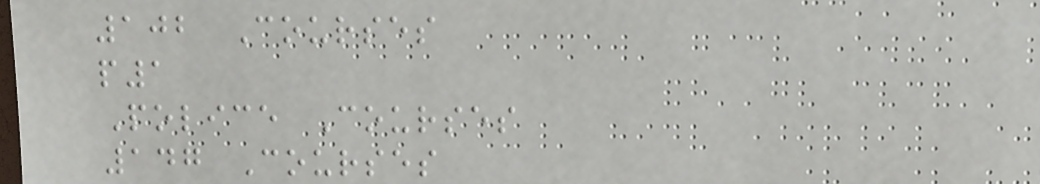102 Courses
p1
Police Courses
147 Courses
